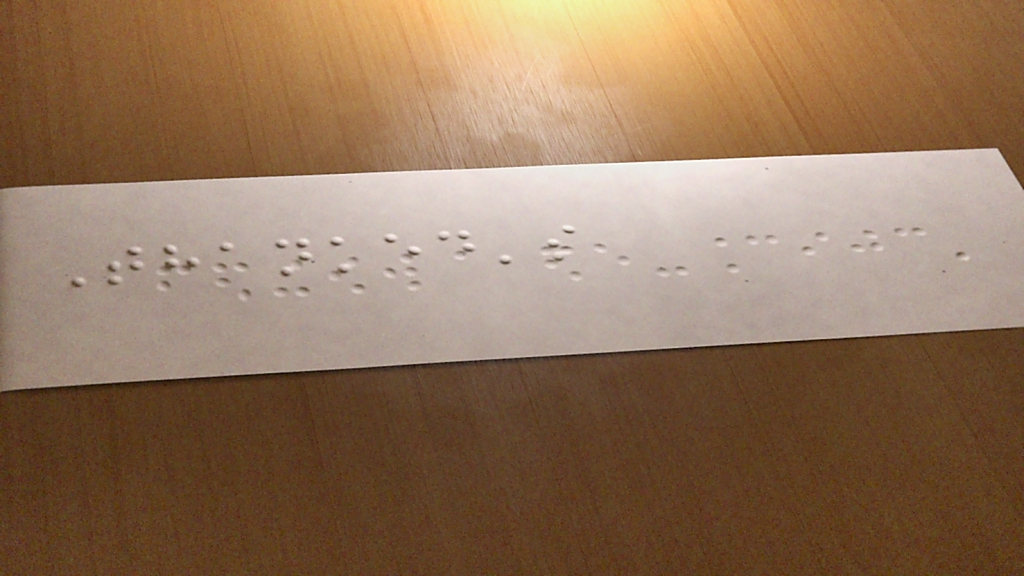Thanked's
